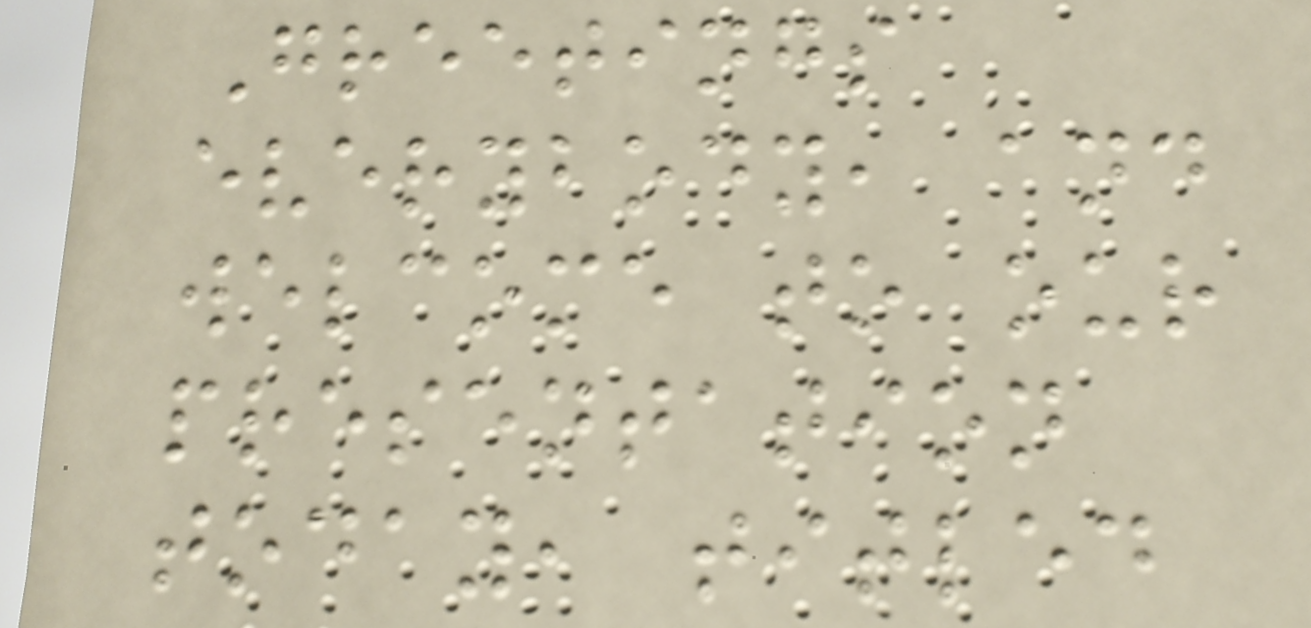Greetings
everybody, and
welcome to our
presentation
today, titled
